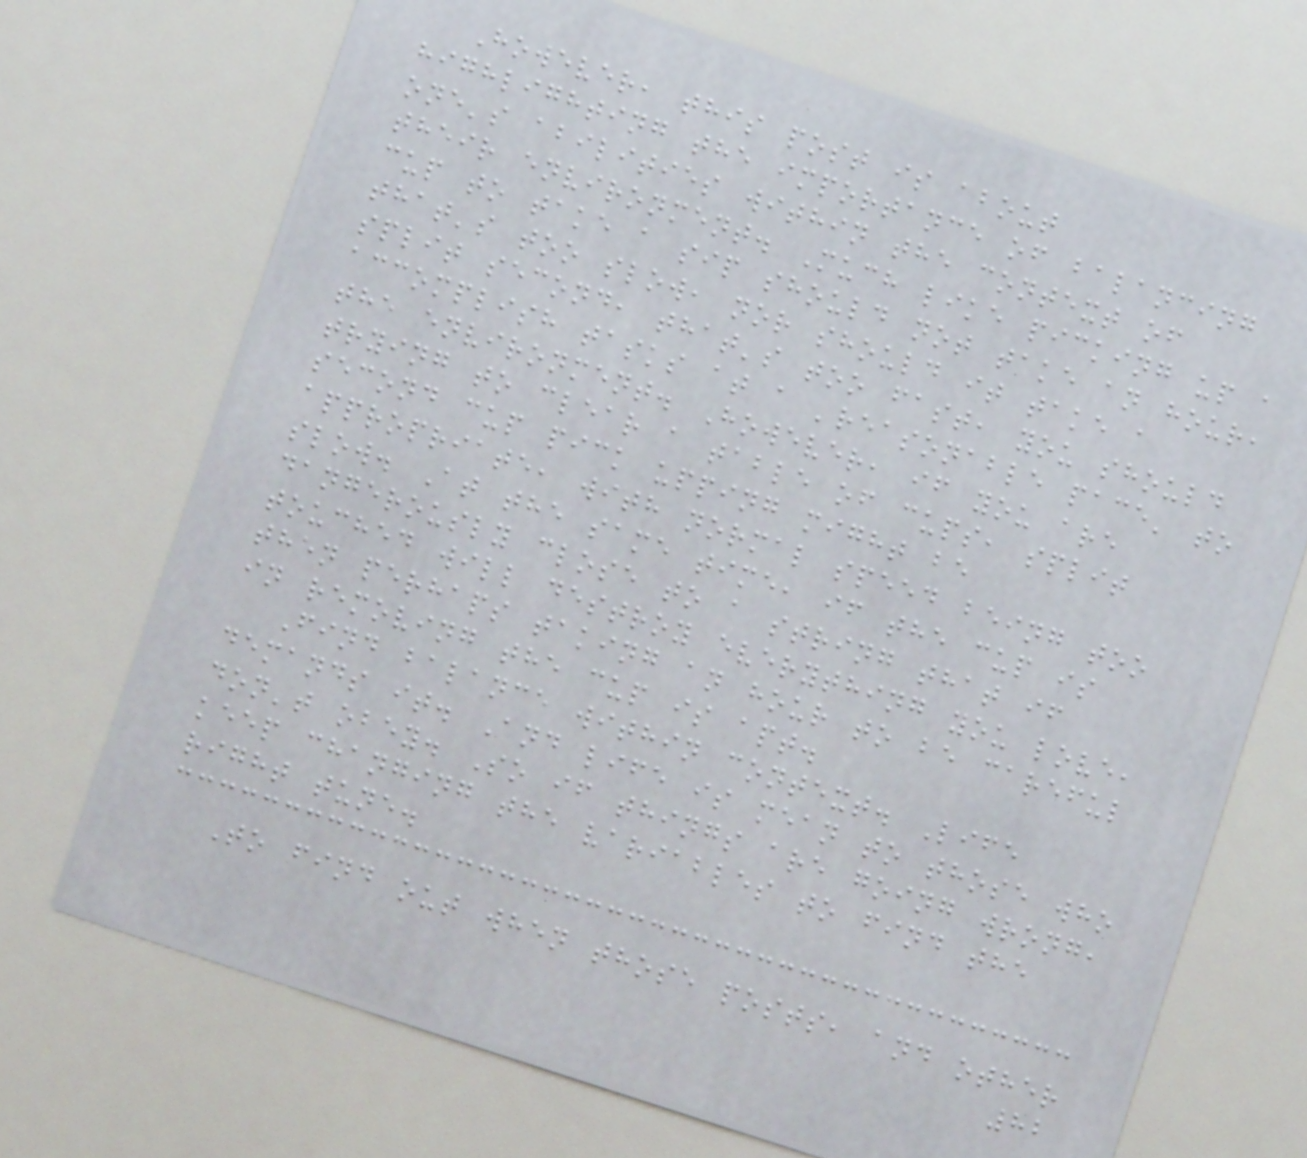However, this post is about
highlighting the importance of balancing
one's abilities within the context of
their environment. Much like picking up a
cup to take a sip should not take an hour,
that's too slow, nor should it take a
split second, that's too fast, you should
accomplish tasks at a 'reasonable pace' to
the environment. However, if you are
trying to clear a table of cups, split
second cup pick upping might be
appropriate, with normal speed being too
slow. At the same time, if the cup is
dangerously close to a string that if
touched will destroy everything you love,
then perhaps taking an hour to be careful
in removing the cup is apt.
Find balance within context. Life
demands it. And life is mean to those who
don't obey. So if things are going wrong,
keep changing the variables to find the
right tune.
To find out when those posts, and other
82
